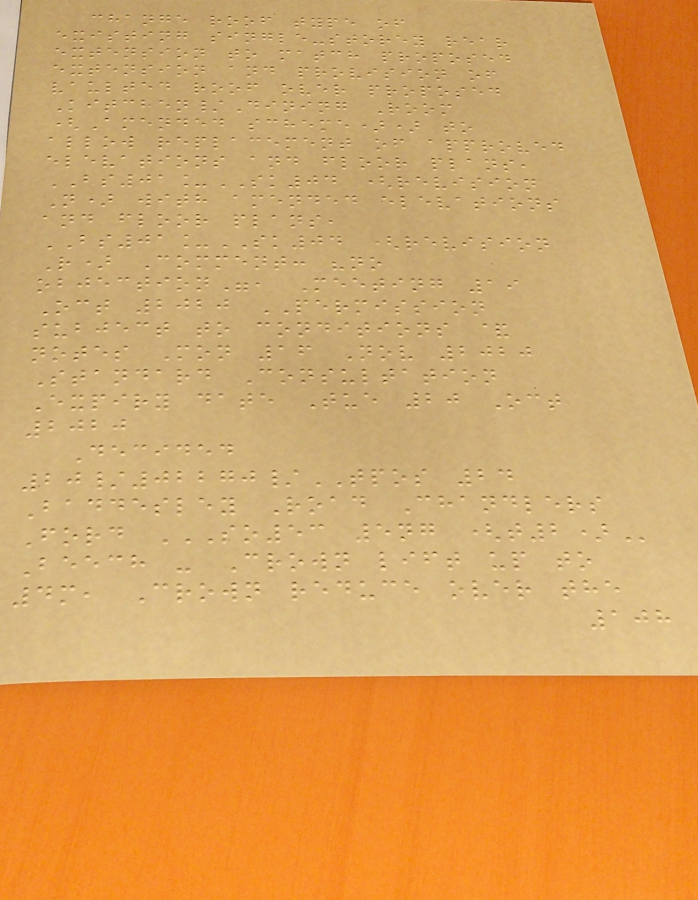change roof type of
existing single-storey rear
extension to match proposed
extension and provision of
vaulted roof over proposed
Kitchen/Dining Room
(Amended scheme)) to
allow replacement of approved
elevations and floor plans,
BS01_SK04 (revision
N) with amended elevations
and floor plans,
BS01_SK04 (revision
R) Comment: "no
objection", Meeting 19
Oct 2020 PERMISSION
subject to conditions &
notes Mon 16 Nov 2020
Standard Consultation
Expiry date Tue 20 Oct
2020
Decided
20/02270/TPOS 24
Baddesley Road Chandlers
Ford SO53 5NG (T2)
Beech - Crown lift up to
4m, Crown reduce over the
108
